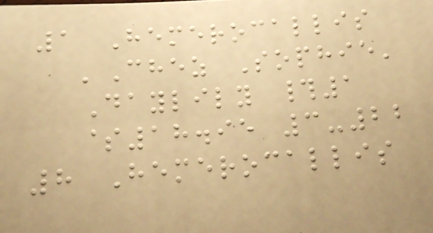1 Hemerocallis
'Chez Sophie'
Daylily #1
$18.95 3-22
8 Hemerocallis
